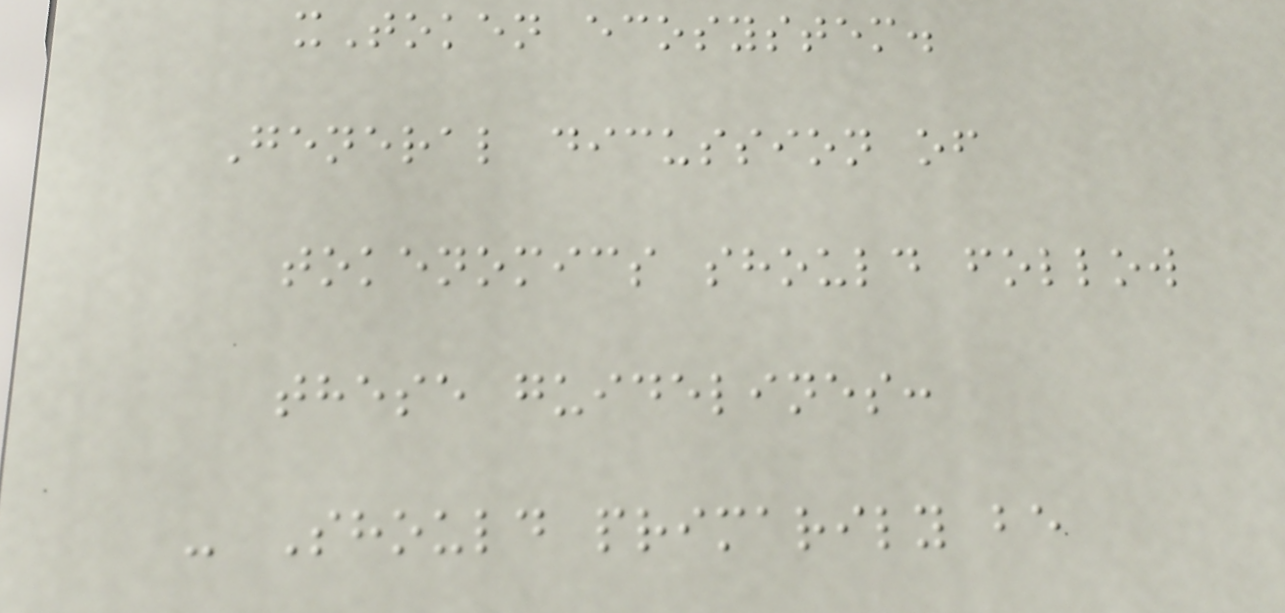xToken ecosystem.
General dicussion of
tokenomics should follow
these guidelines:
- Should primarily be
